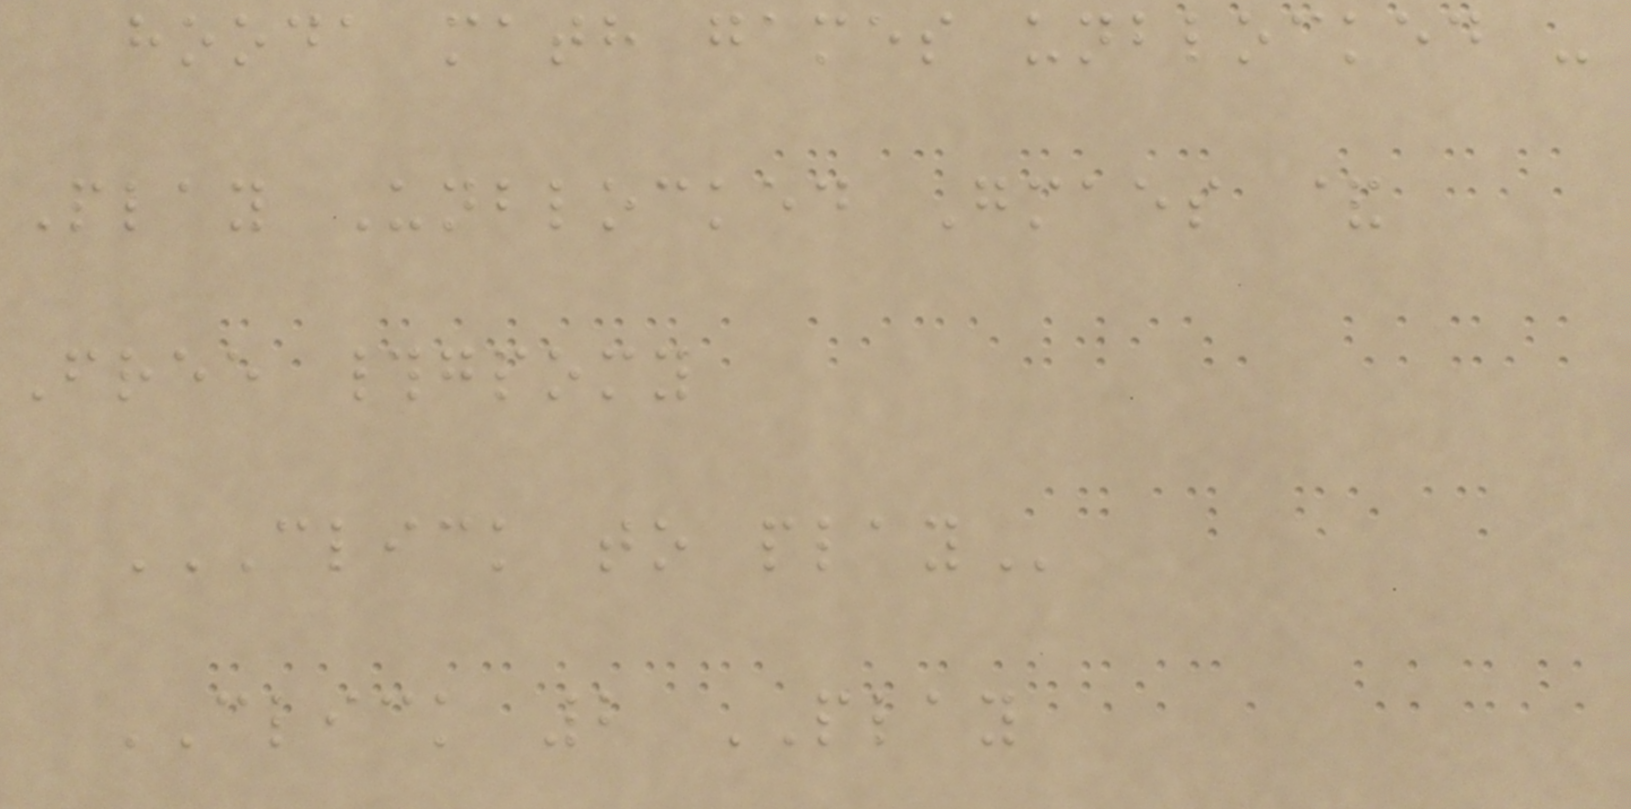hooda math games unblocked -
Play Unblocked Gmaes &
Free #gpomy
CLICK TO PLAY
CLICK 2 PLAY
